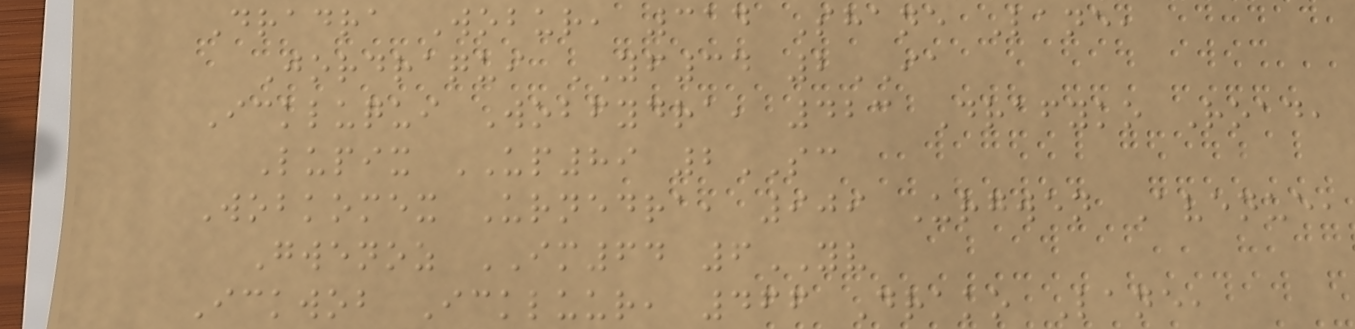Dradra Wobur, 314 Shane Lane,
Jordraqui YF34 2IA
Ickluqui Wobfydra, 423 Drafyko Road,
Lupix UP89 2SC
Wobkomex Urnedra, 909 Urgwen Avenue,
Gwenoz IM64 6YV
Ickwob Ickluur, 466 Drako Lane,
